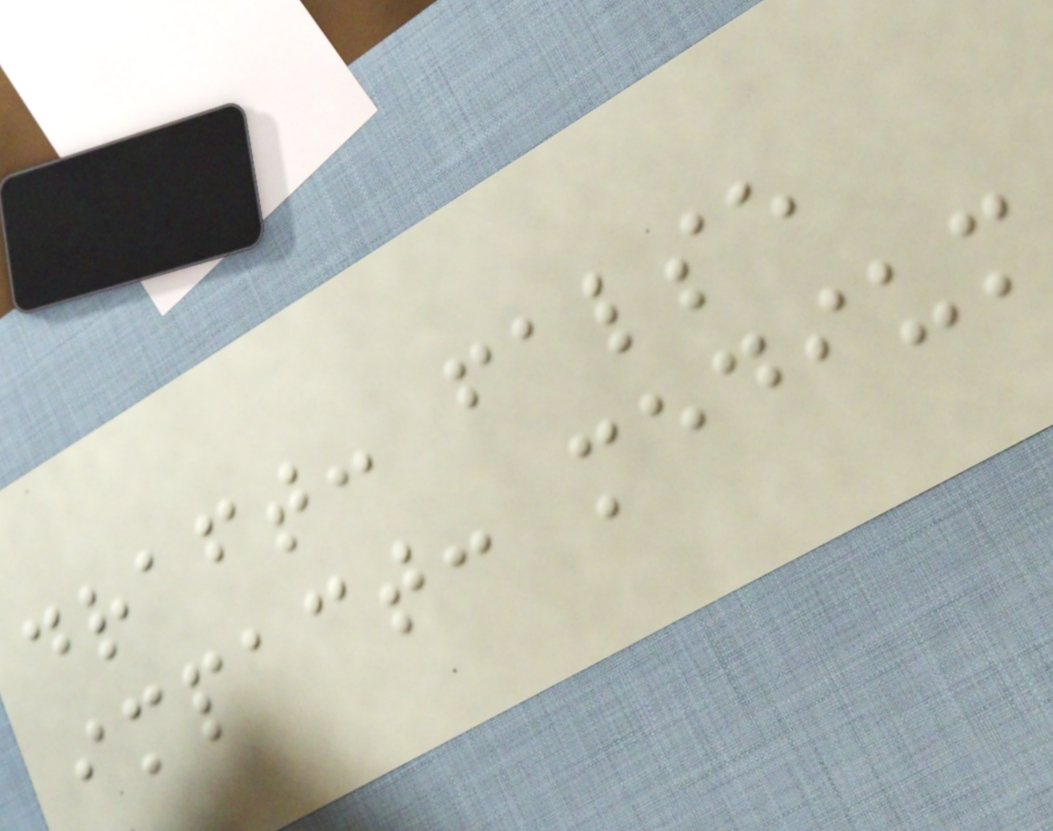draft: false
impact: medium
